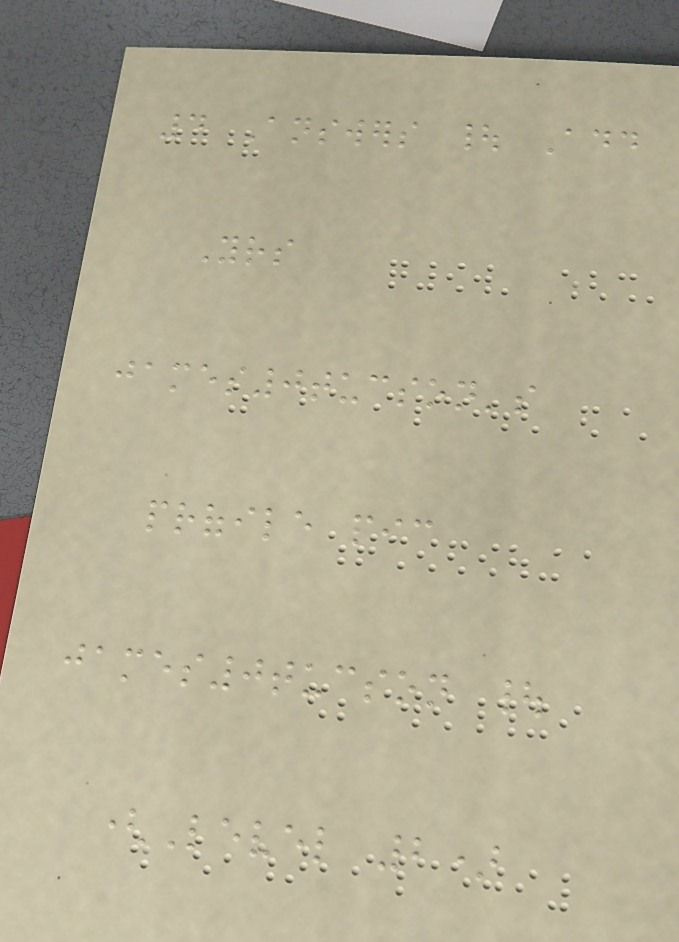4 Answers | Add
Yours
james0tucson's
profile pic
james0tucson |
(Level 2)
